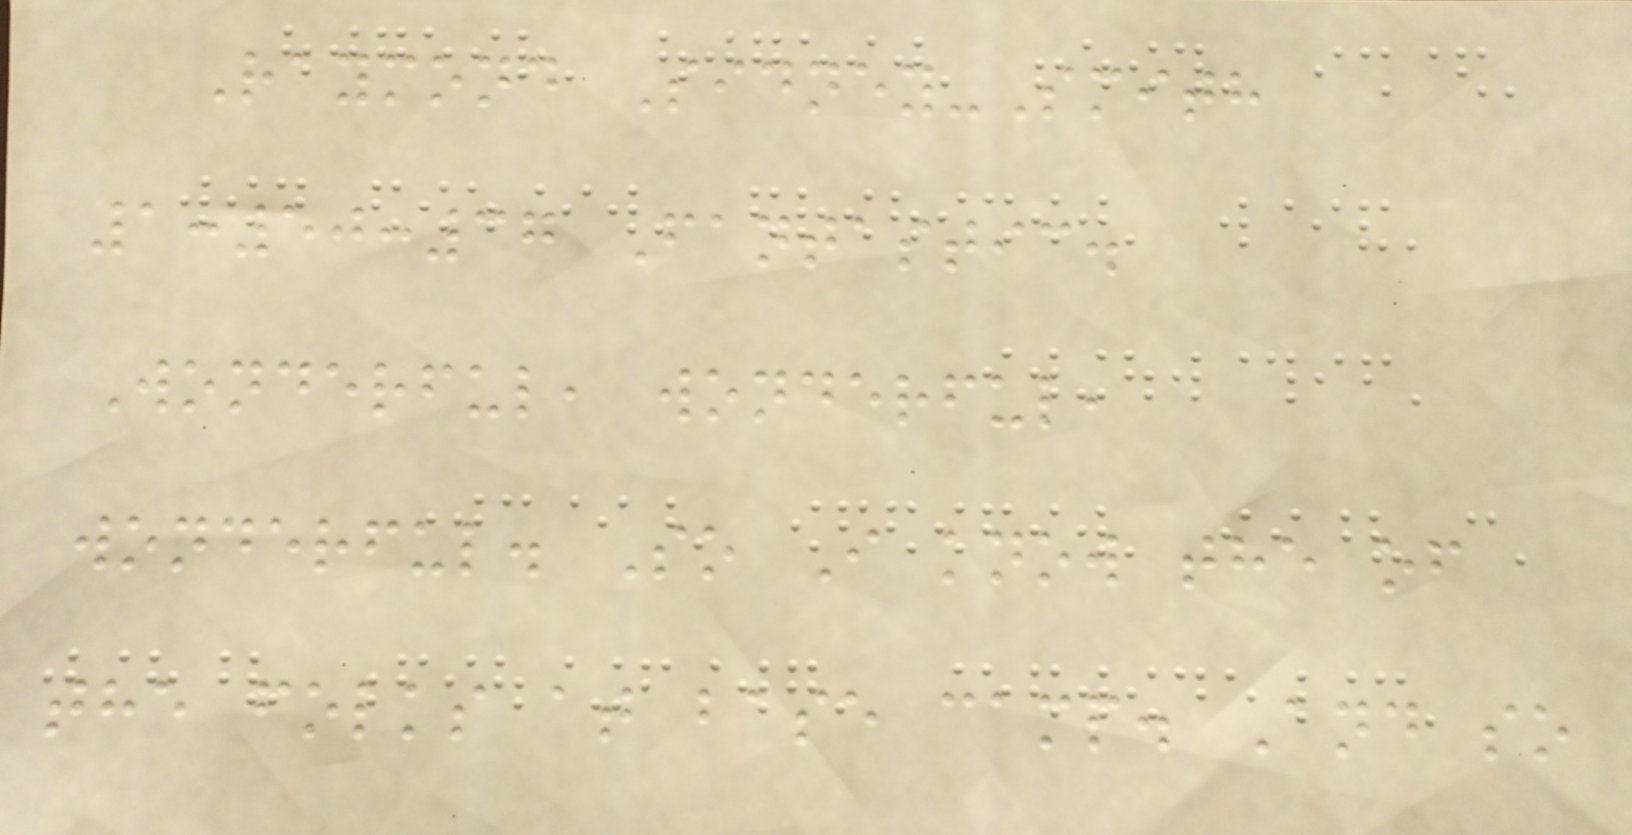Raymond Sidney-Smith
1:50:37 Fantastic.
Wonderful, wonderful,
wonderful. So I know the of
the folks at base camp. And so
